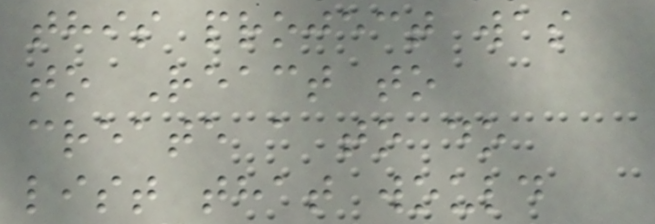this project was
to React to
create a to do
list that would
